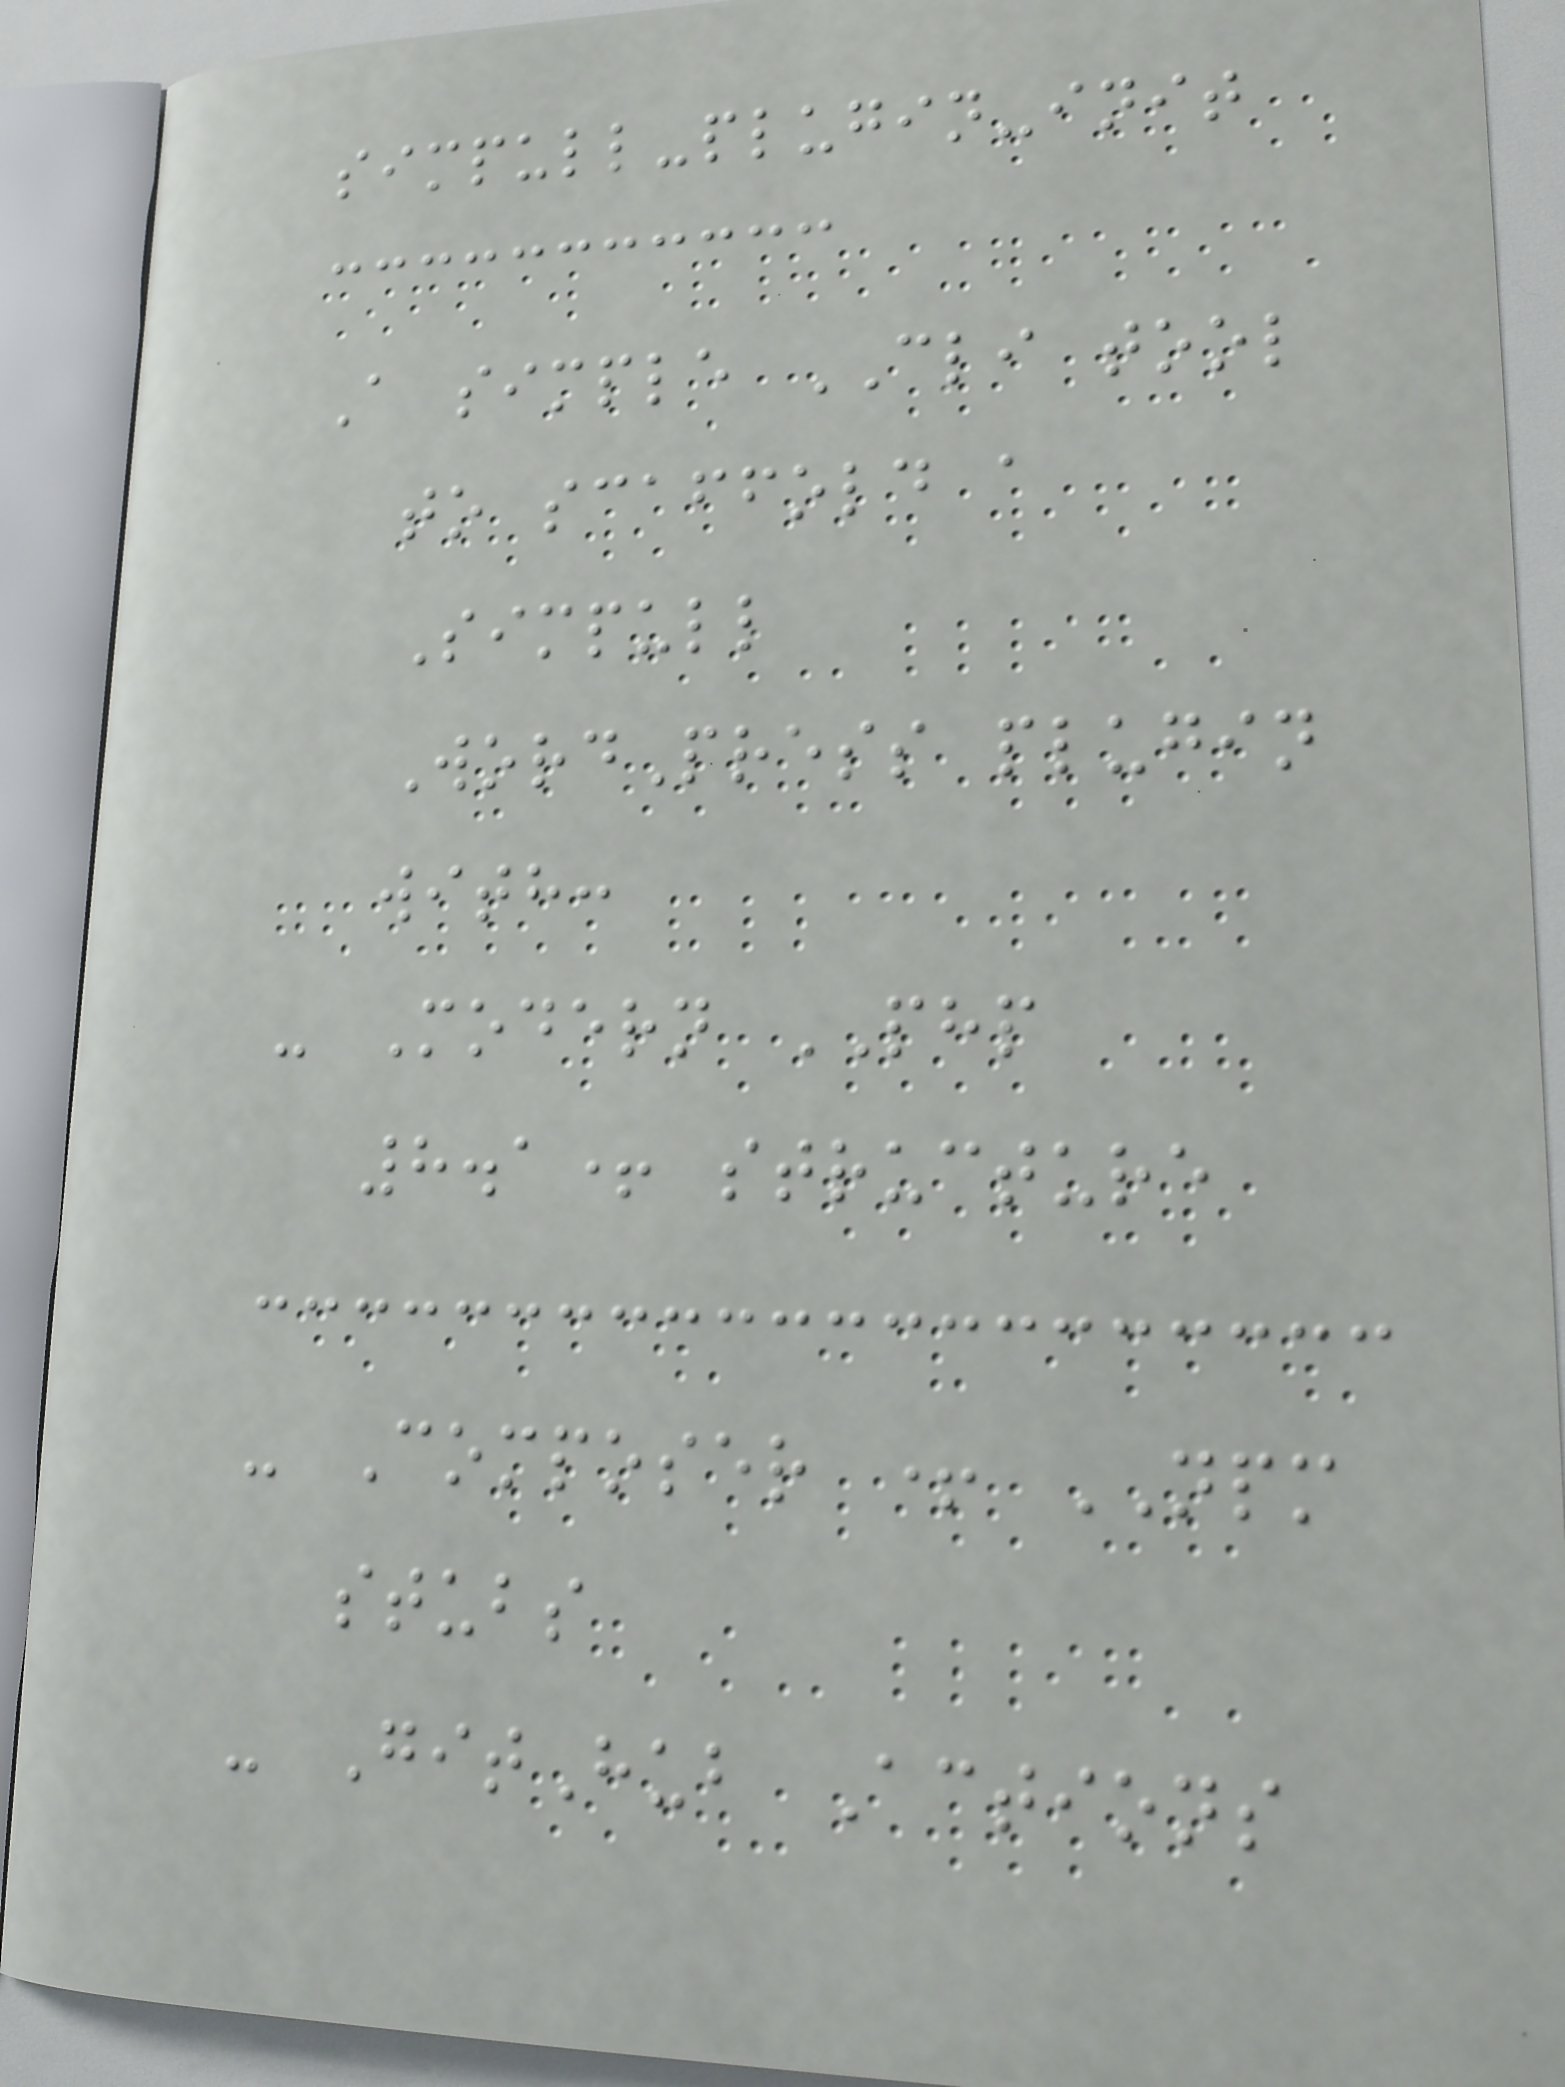simpull-plugin-init
A simple CLI tool
to scaffold a
Simpull
WordPress plugin
with:
- Modern PHP
8.1+ structure
- Composer + NPM
stubs
- GitHub Actions
